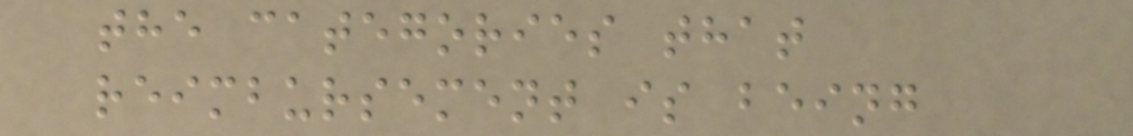the categories that
reimbursement is being
